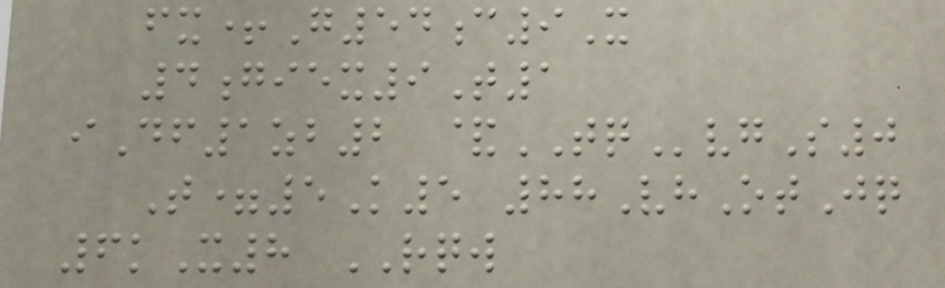fx+G54c9X
4giex9T1
iDf1zb2 &TQvgS0
T=5K5 88VhOtJq
6kX8 RQW
